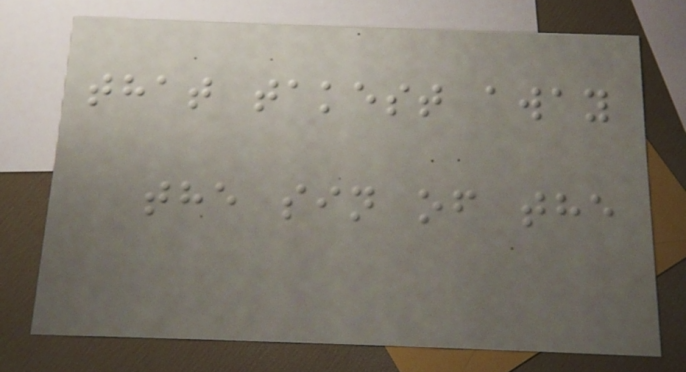that takest away
the sin of the
